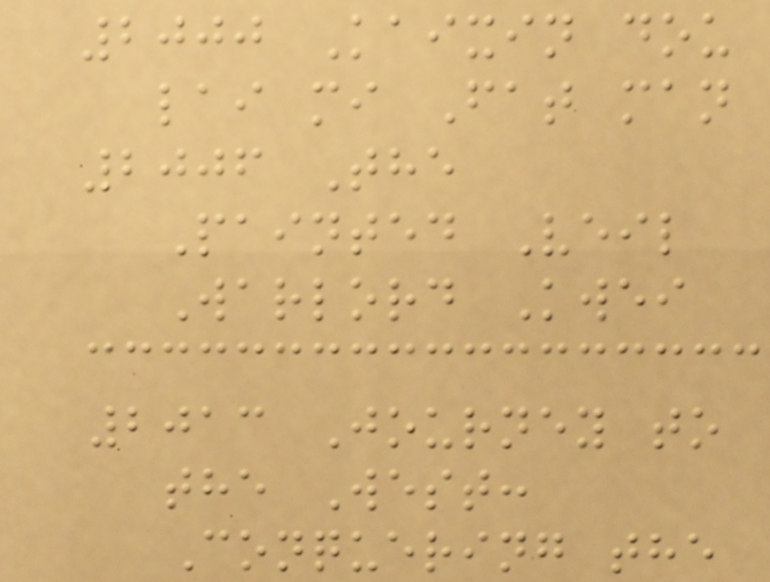2000 Kaixin dou
lai mi Fat man
2006 The
Painted Veil
Warlord Kwei
2013 Journey to
the West:
Conquering the
